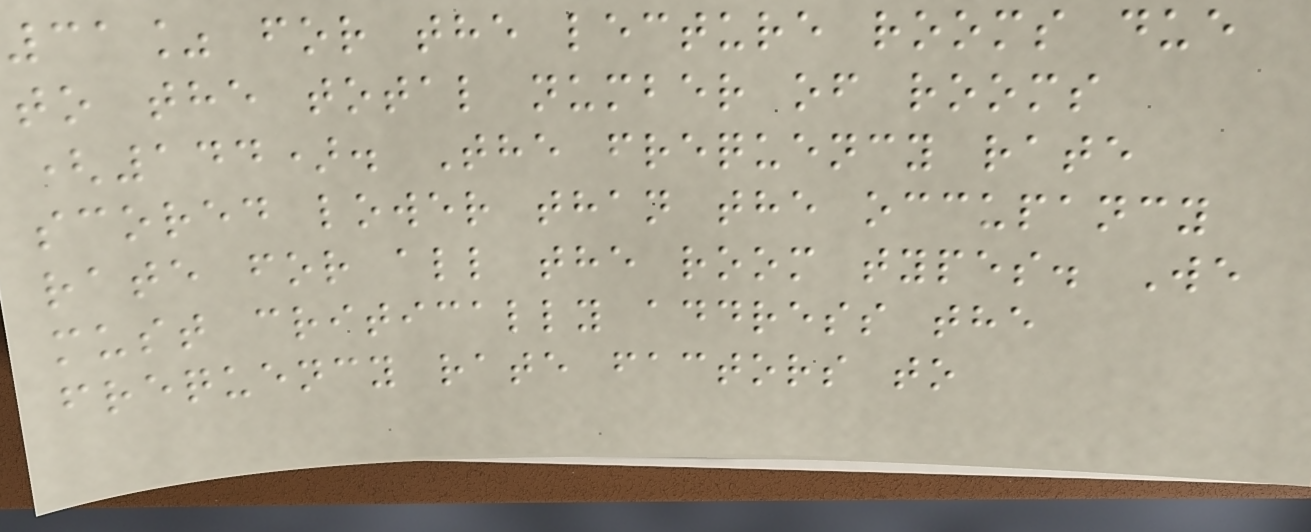31% for the lecture rooms due
to the total number of rooms
(144). The frequency rate
scored lower than the occupancy
rate for all the room types. We
must critically address the
frequency rate factors to
